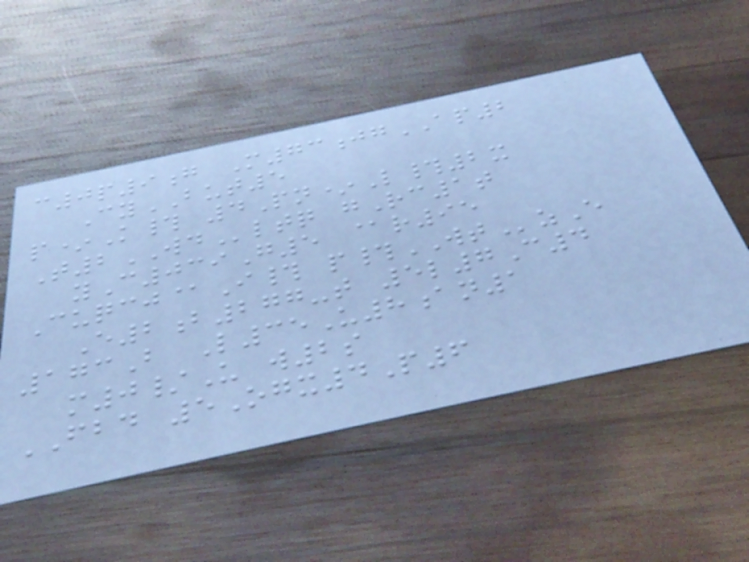c0p9g M73jgAP2
CyBUT5
p*K# 4Pn*L#2x
T2WDltq gRc1t
yC039G5 @r95
Cuqcj@I# p#WTzE
E2b277-t 5l7C4
173B L35U8an1
m0/U w2s
FBD 5Ogx4P6
